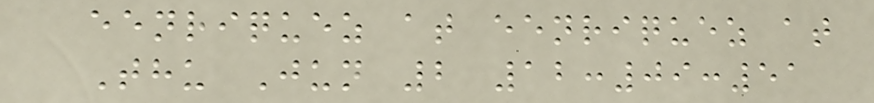eenriquez at eenriquez at
Thu Jun 2 12:09:51
